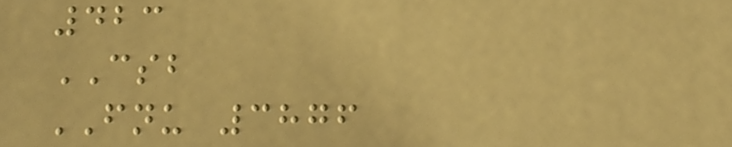423
CSB
FNU 3876
